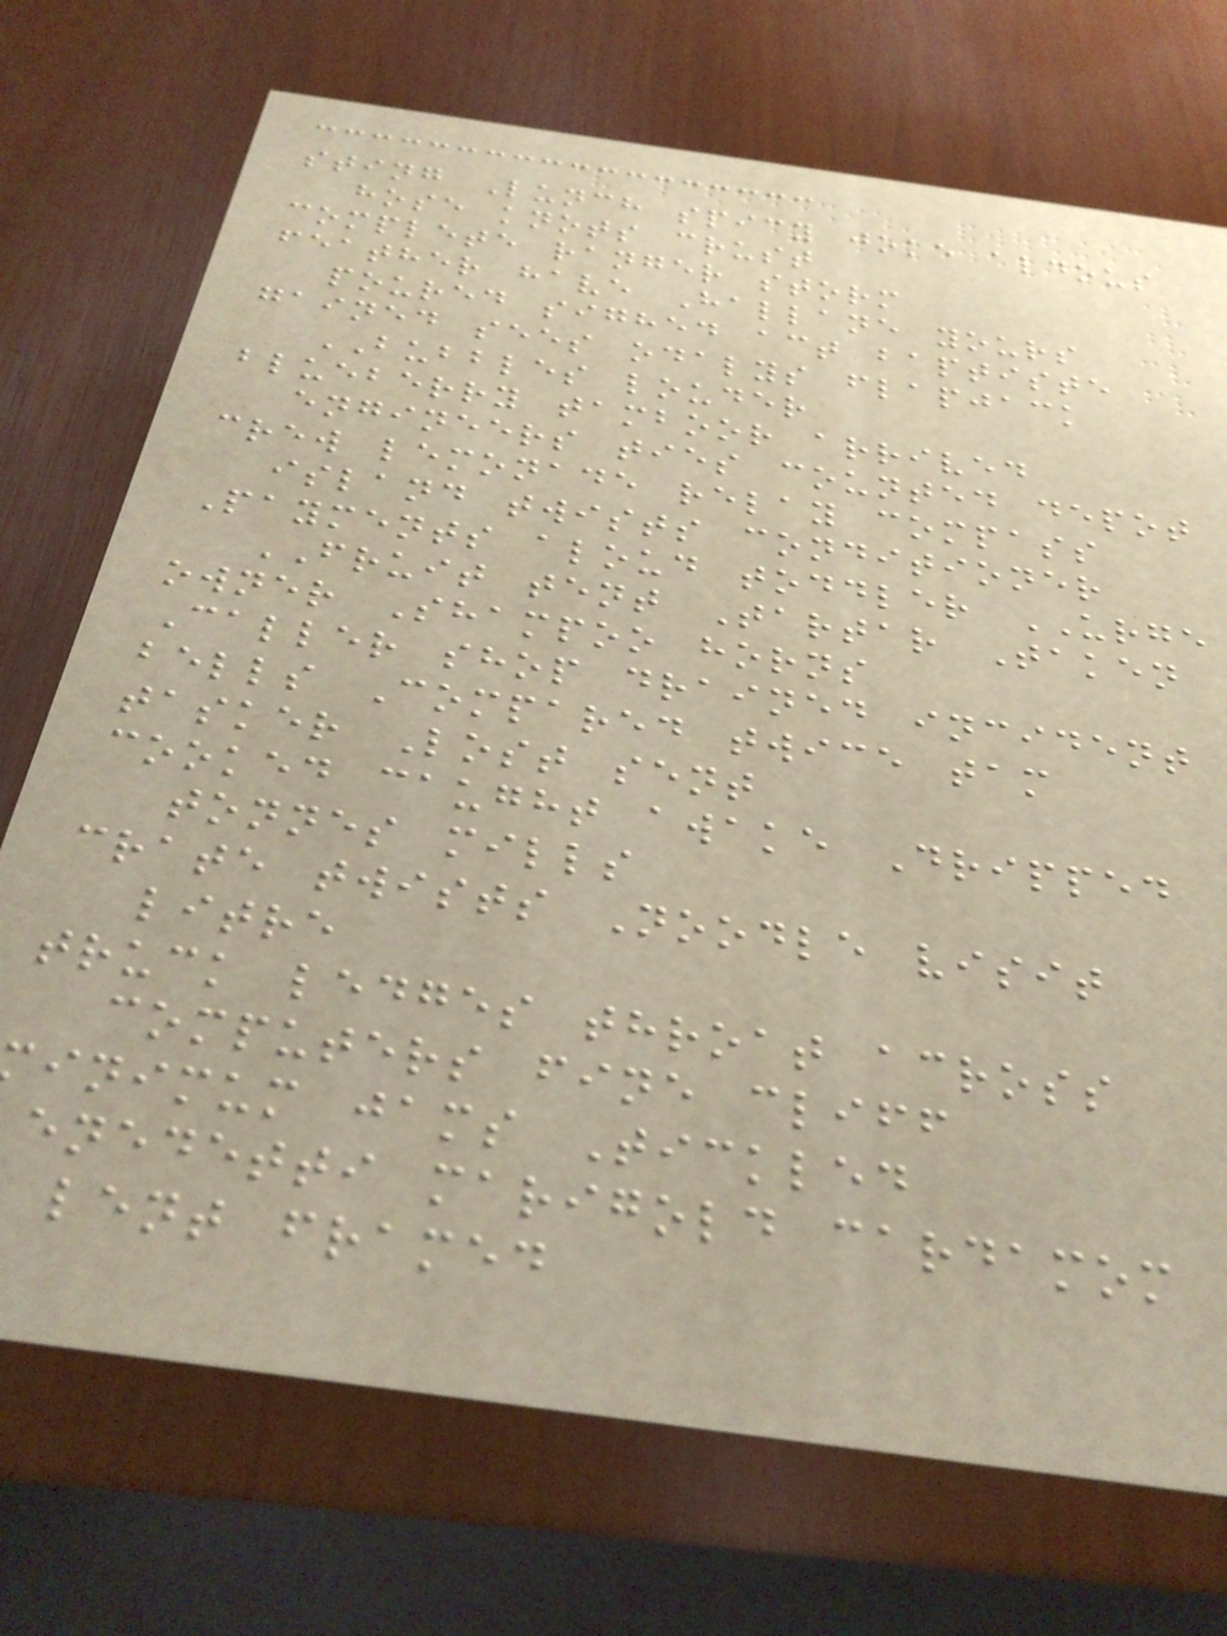sting Lunch spicy joke aldous
hose knots crust
complete ranger storm
feather have Hallane yours
poured sighed act baptiste
gained sees odalys flapjack
BUBBLES louder
blueberry tamboor arrived
engineers ties counted depot
crew lemonade relay compass
island twists conditioner
Payments aloud toddler URGE
FRUIT tent Tartar Taken
owner Shampoo horns
Caller shop drained incident
bells Compared twice tam
tasker Lost sent
cooked caught awake Dripped
tonnes mills
crate twists Noodle visit
litre
truck ledges throat across
computers fine cliff
inimum jams Tickled
enedetti marigold cardamom
lent framed
